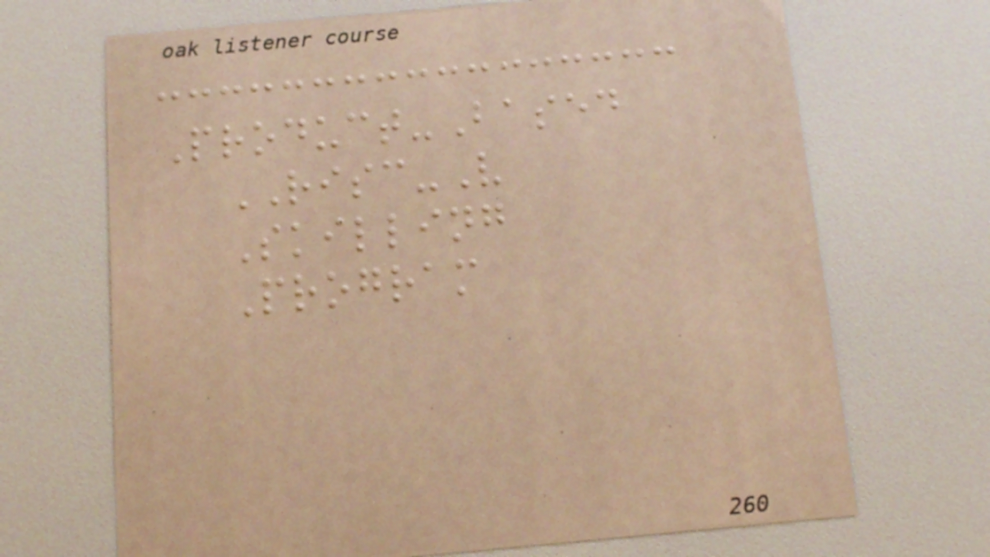Product-Based
RISC-V
Skilling
Program
